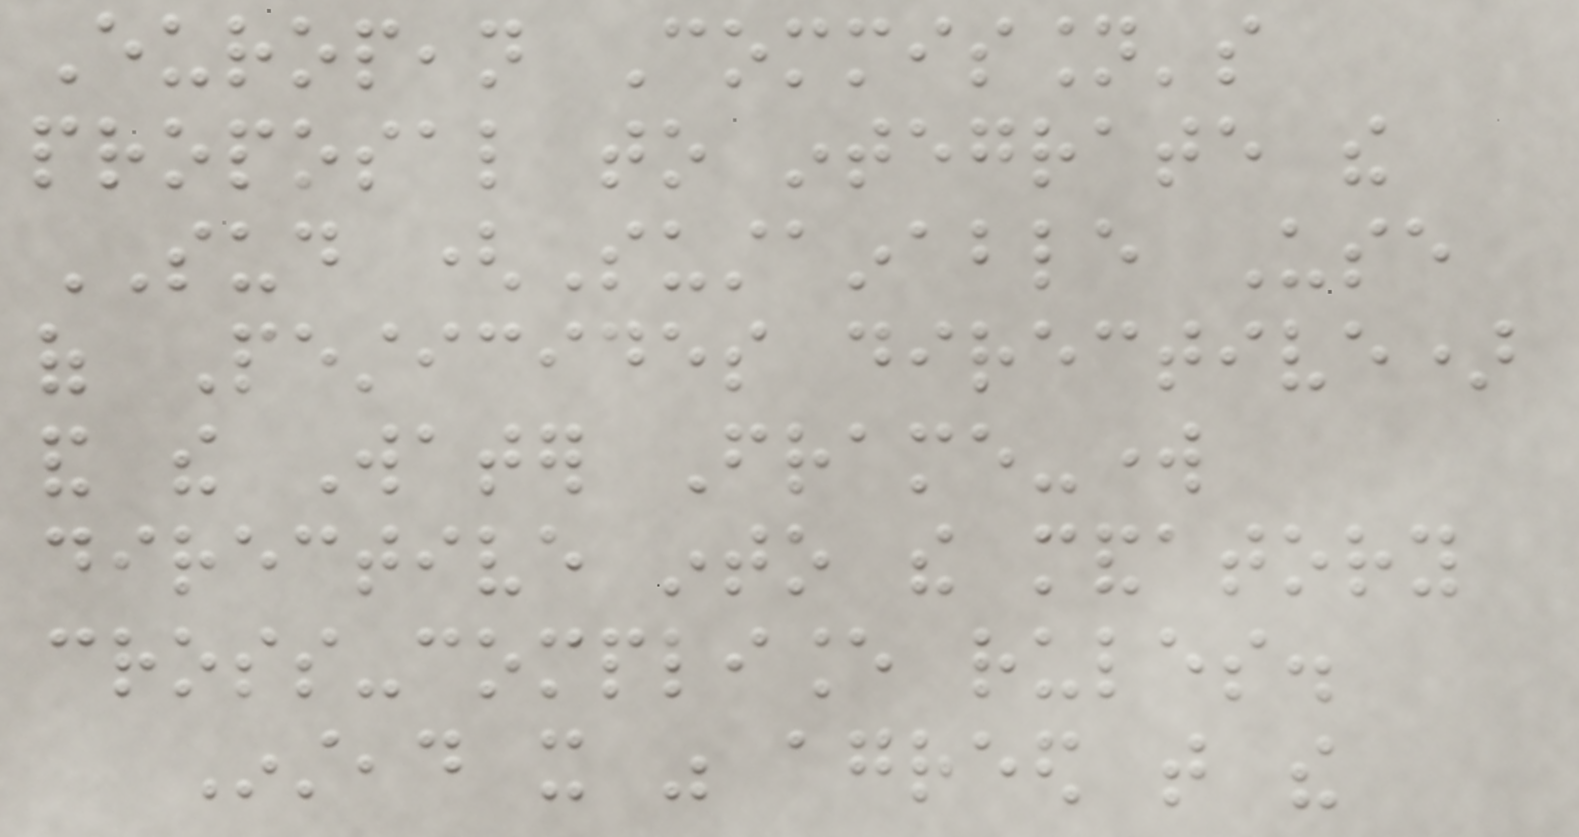European Commission's
proposal to integrate the
SUD (Sustainable Use
of Pesticides directive)
and the Water Frame-work
directive into the mandatory
cross-compliance rules.
Instead it was agreed that the
